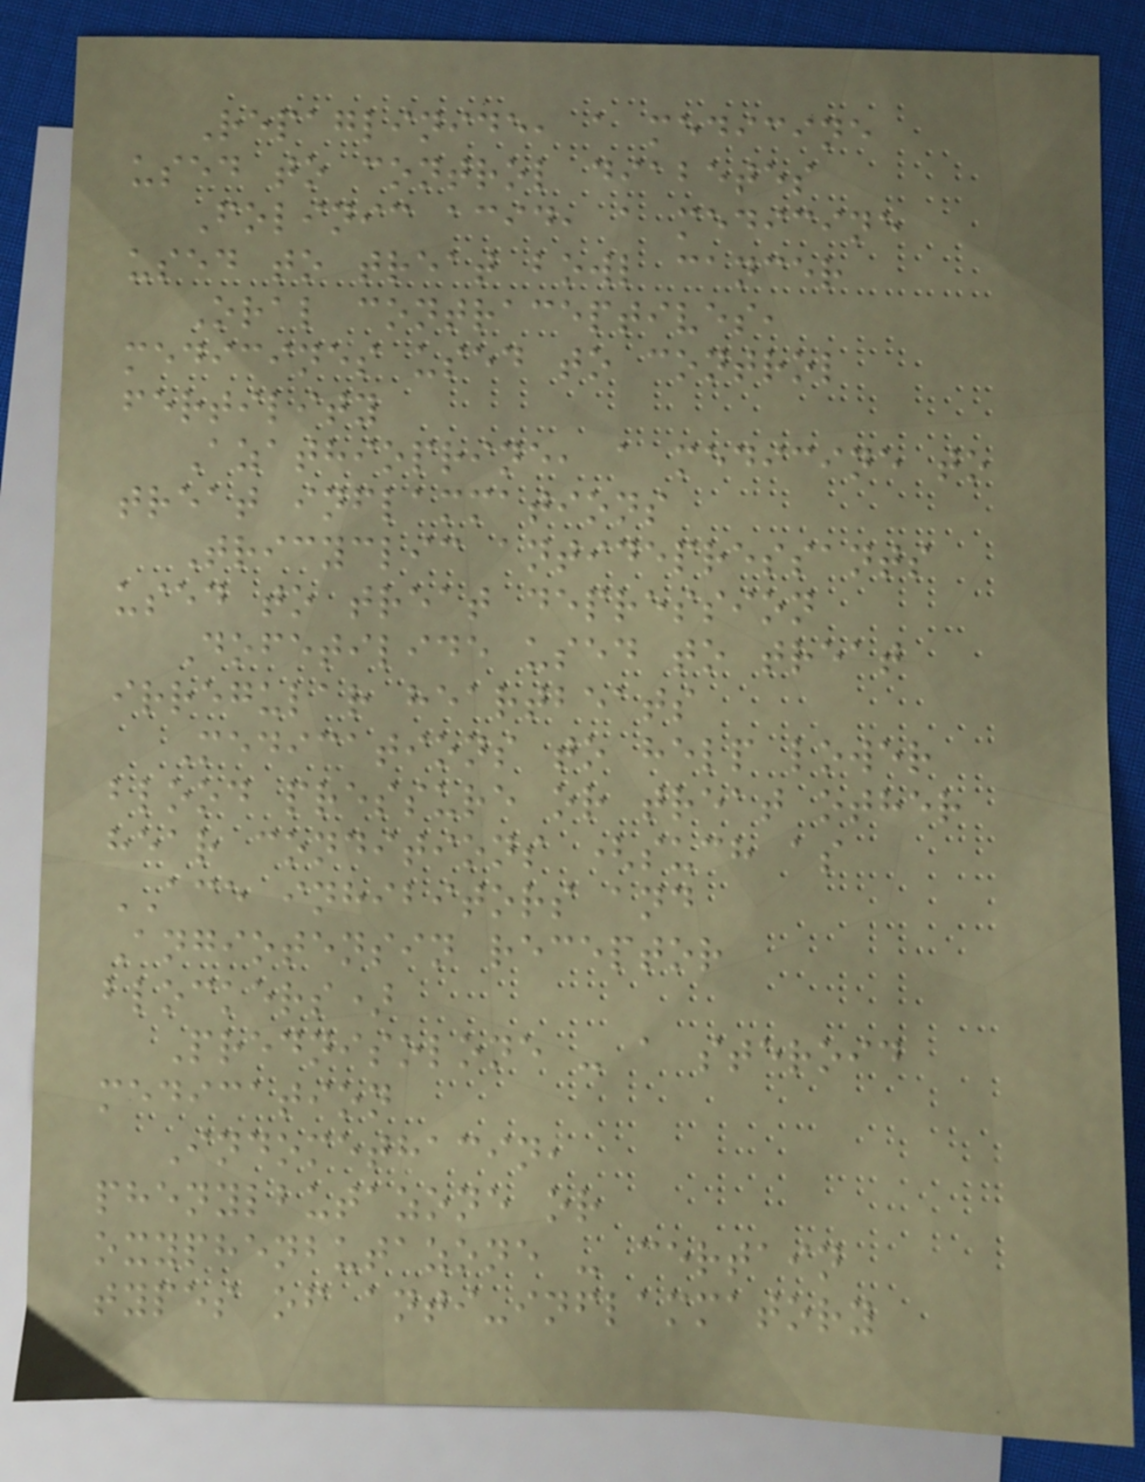Repaglinide, a medicine
used to control diabetes
Folinic acid, a medicine
used to treat bowl cancer
Oral contraceptives,
medicines used to control
fertility
Azathioprine, a medicine to
treat inflammations
Tricyclic antidepressants
used to treat depression
Dofetilide used to treat
irregular heartbeats
Medications to help lower
blood pressure or treat other
hear conditions (such as
ACE inhibitors and
Angiotensin receptor
blockers)
Prednisolone - a steroid
medication
Indomethacin,
phenylbutazone or
oxyphenbutazone - certain
types of anti-inflammatory
